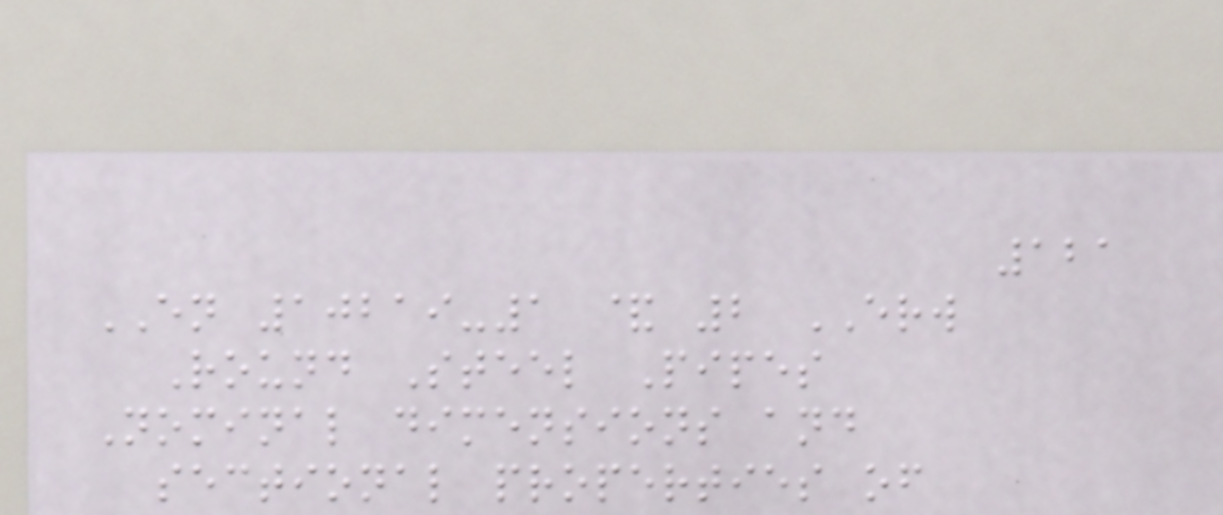121
EN 10219-1 & 2 ERW
Round Steel Pipes
Nominal dimensions and
sectional properties of
